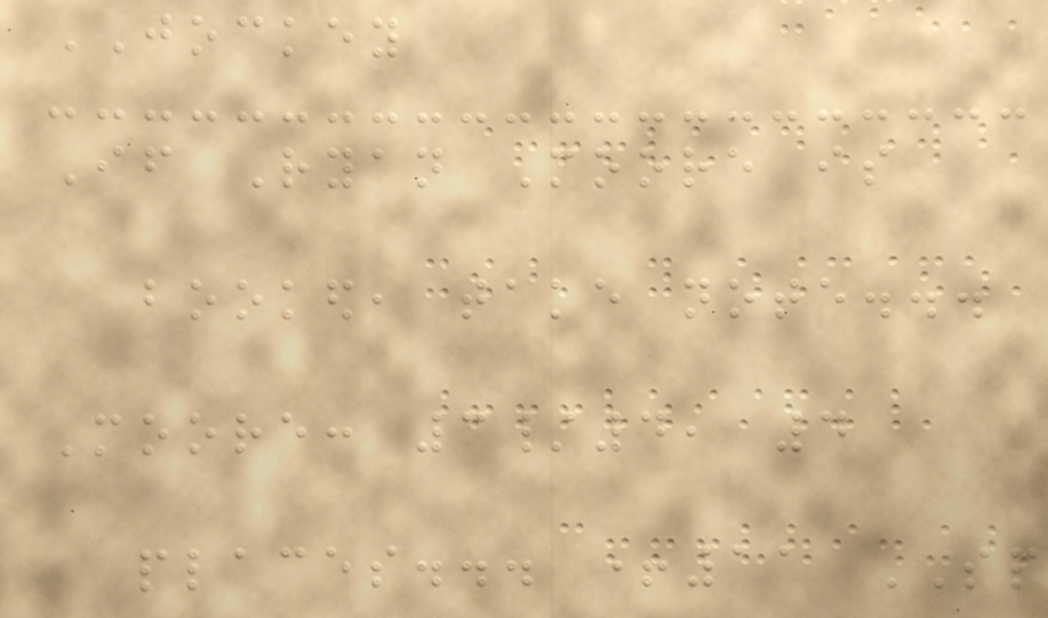JOCKEY
If Ryan Moore is
booked, take note...
Moore: 3/4, 4
places... +11 SP
